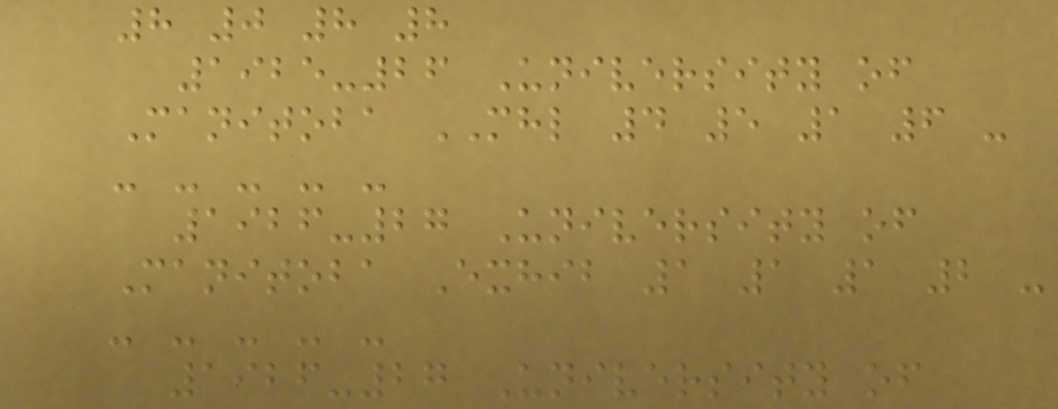8 0 8 8
1925-26 University of
Manitoba MHL 4 5 1 6 -
- - - - -
1926-27 University of
Manitoba Exhib 1 1 1 2 -
- - - - -
1926-27 University of
